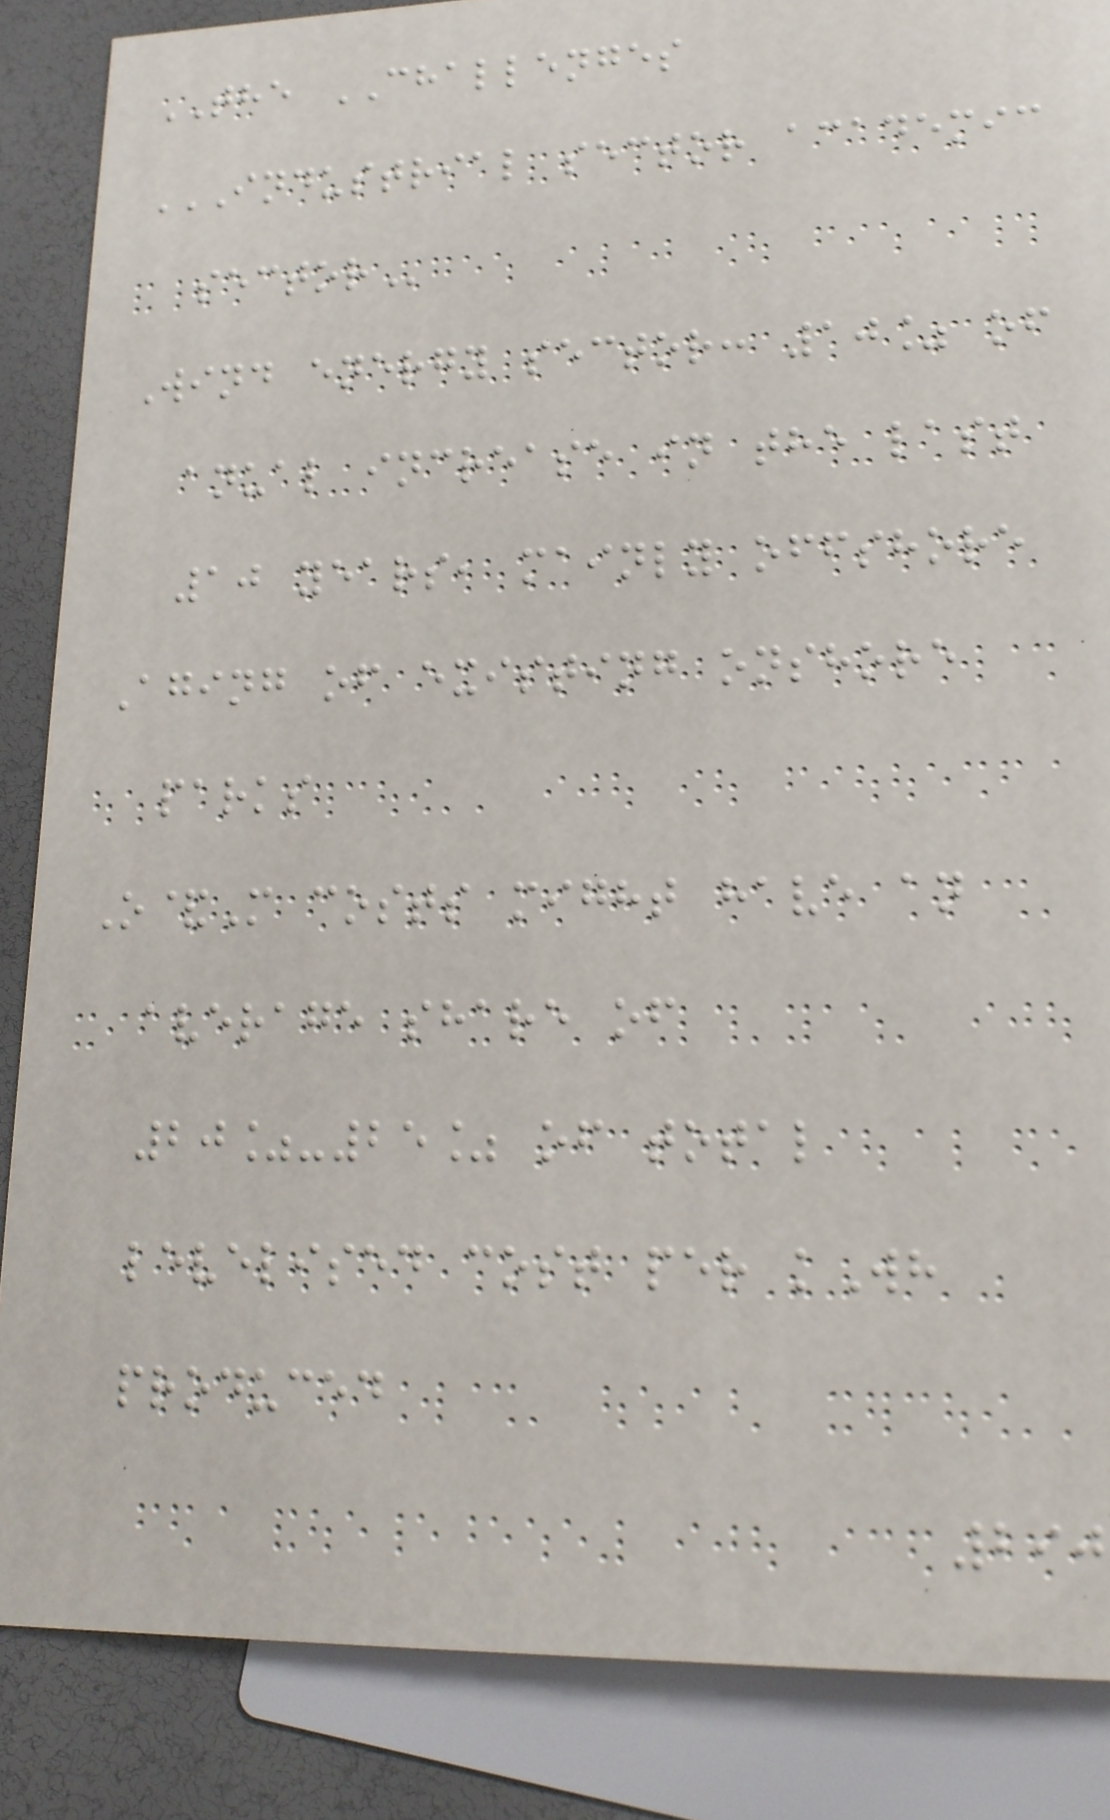THE CHALLENGES
INDUSTRIAL SECTOR ACADEMIC
SECTOR
Wind energy sector: 10% of
anual increase in the last
10 years, mainly offshore
Aging of existing onshore
parks
O&M costs might have an
average share of
20%-25% of total
levelised cost per kWh
produced
290
